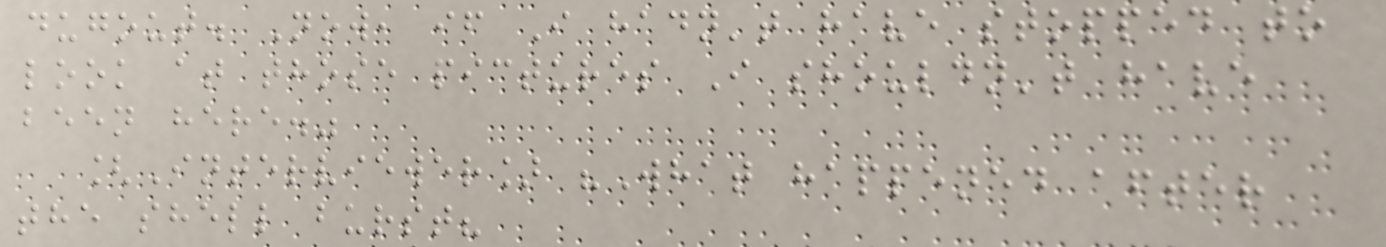dugout. Now, if I hadn't have stopped to
look at those pictures I shouldn't have
been here."
[Interviewer] "What happened after
the shell burst?
